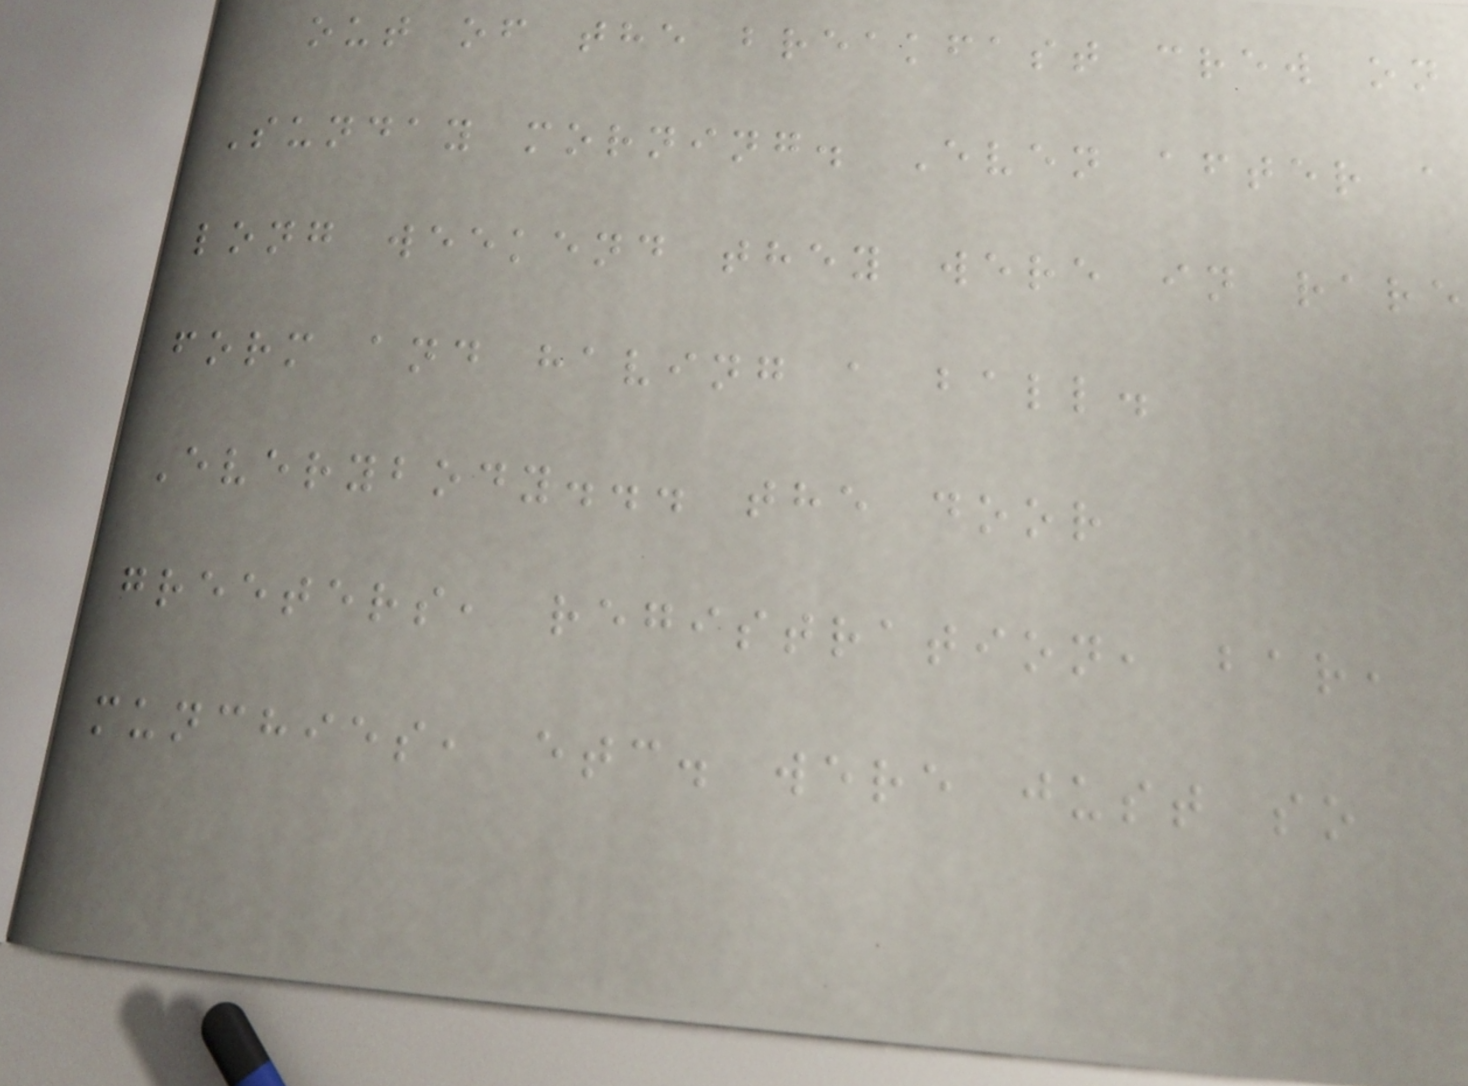out of the breakfast crew on
Sunday morning. Even after a
long weekend they were in rare
form and having a ball.
Everybody... the door
greeters, registration, bar,
munchies, etc. were just so
